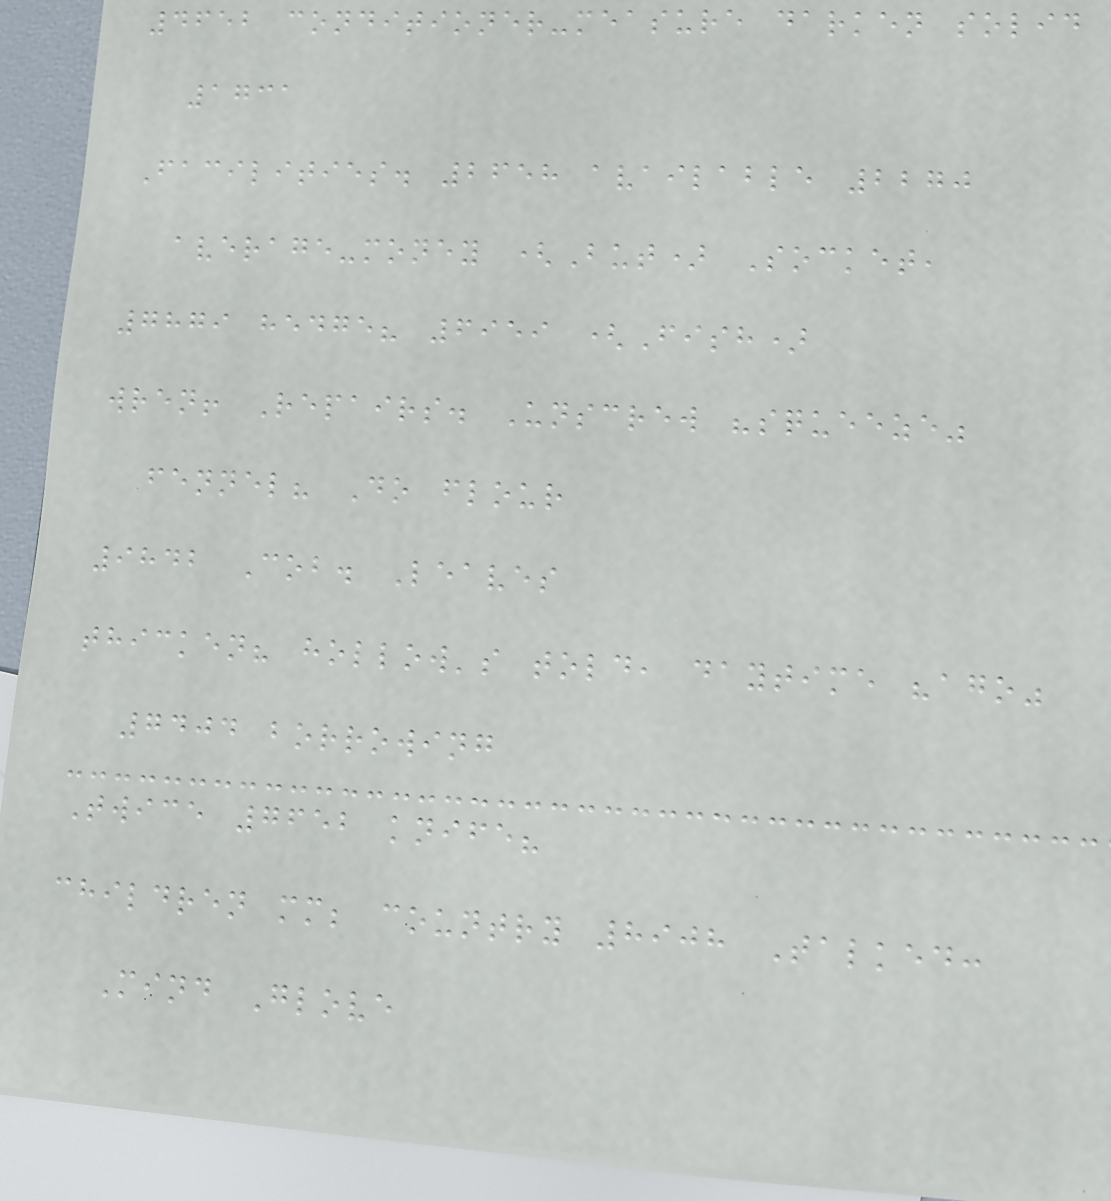4652 conditioner-measure darken solid
1731
Facilities. 2658 available 2270
average-money (But) Socket,
7879 hedge? 6959 (Fish)
wren! Repairs. Unscrew "squeeze"
fennel? Do flour
9842 Cob. Leaves
thicken? hollow's told, daytime "ago"
7404 borrowing
Twice 7652 knife?
children mm; country 8908 Talked:
Mind Glove
